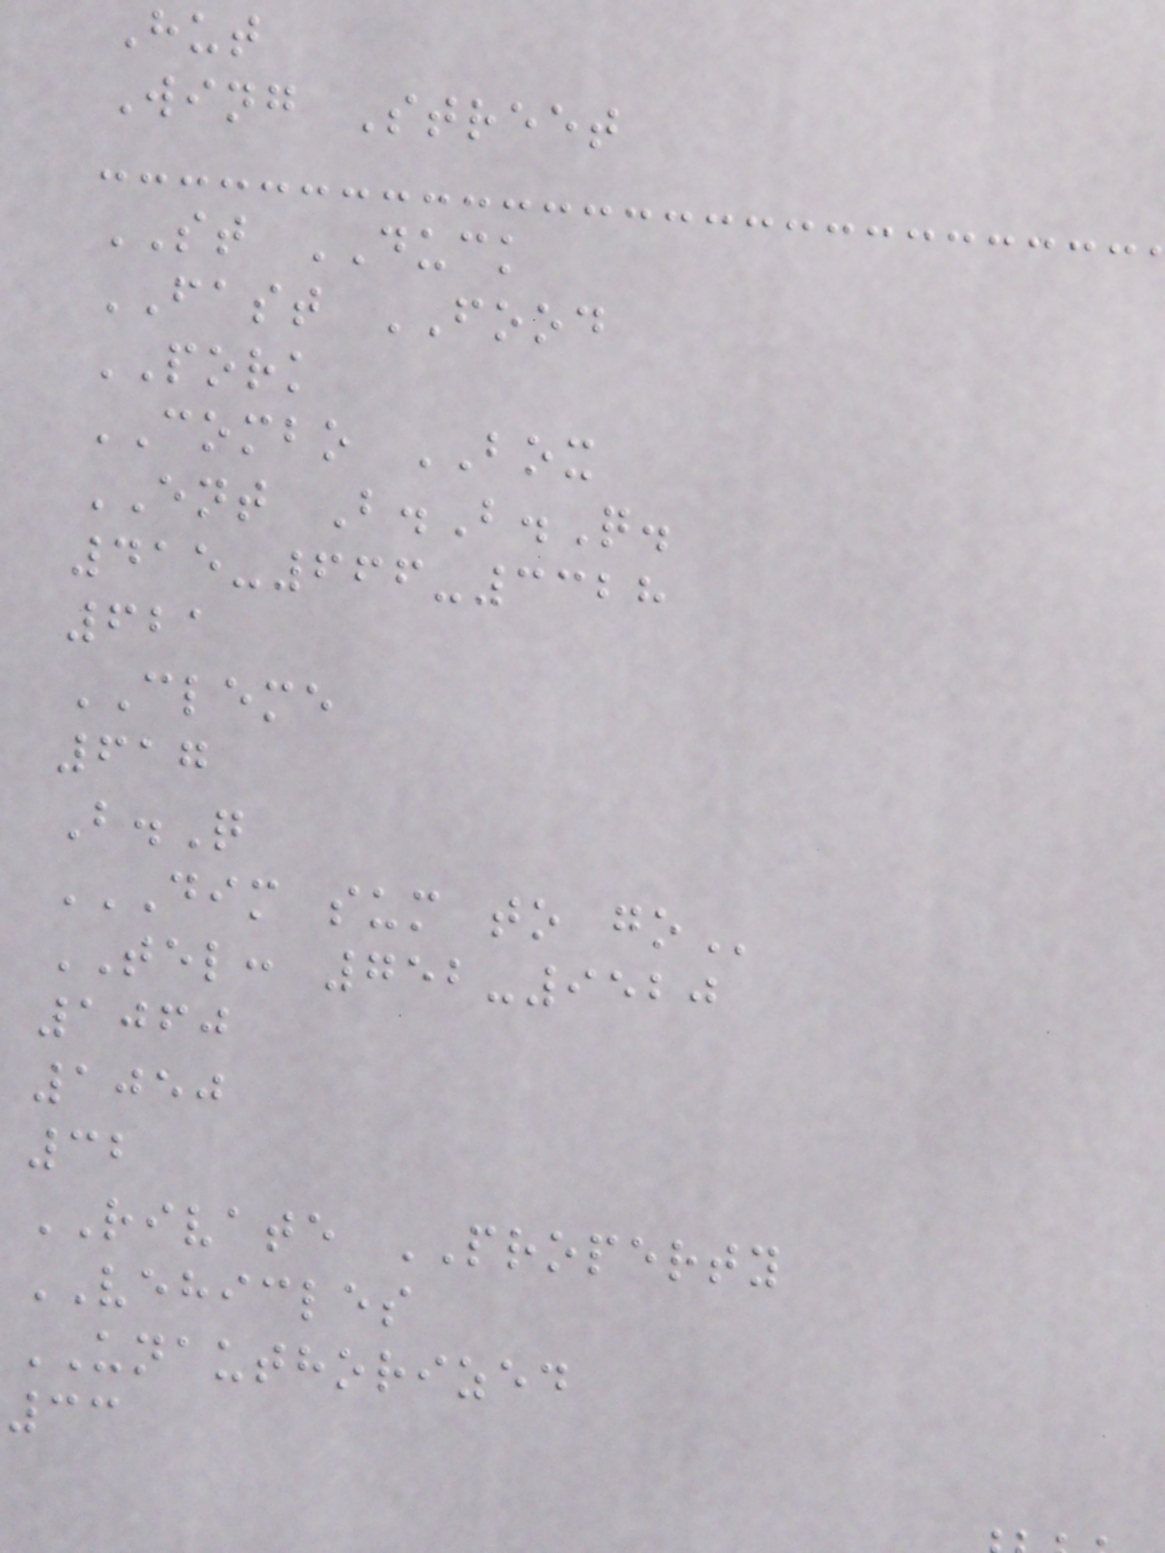Hut
Wing Street
ST DUCK
FAST FOOD
PORK
COMBO BOX
ENT B.B.Q.
415-666-3328
621
CLEME
617
B.Q
DIM SUM TO GO
TEL: 752-9520
1060
1050
32
RIVATE PROPERTY
VEHICLES
UNAUTHORIZED
33
